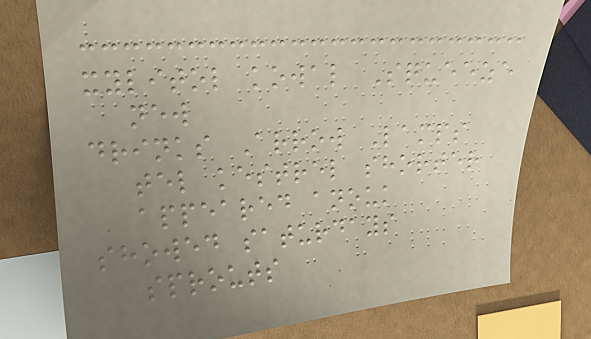xylitol kowal Squeeze
new
drinks Arrow Lamps
tel kestrel shorter
appeared anouk
showed saturdays
sprouts
